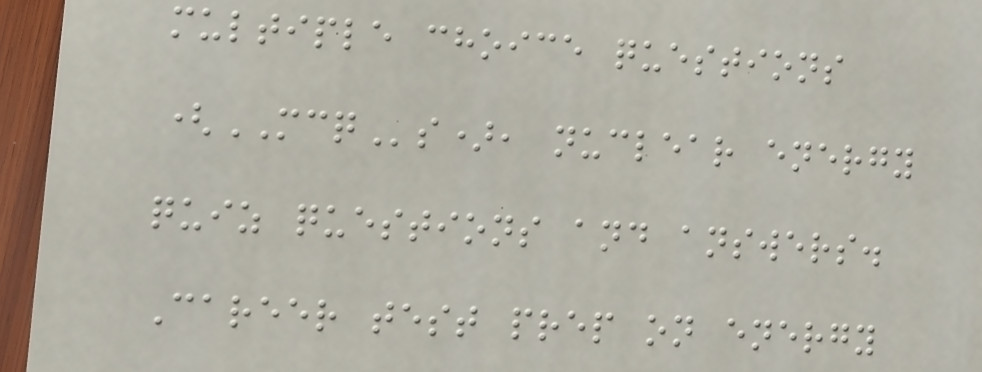multiple choice questions
(MCQs), nuclear energy
quiz questions and answers.
Career test prep on energy
